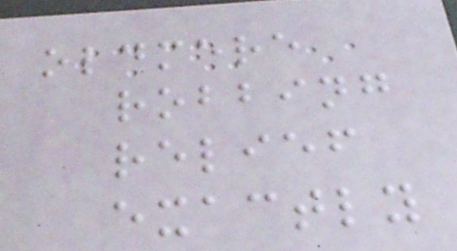oldmere
robbing
relief
exactly
